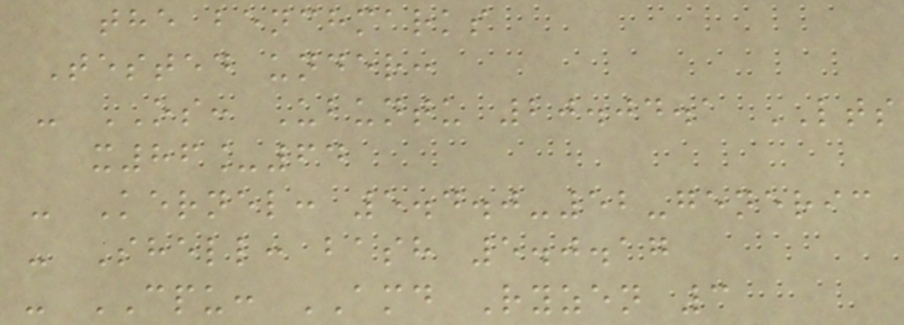the benchmarks
Tested under:
- OS: Ubuntu 20.04.1 LTS
x86_64
- Kernel: 5.4.0-52-generic
- Shell: bash 5.0.17
- CPU: AMD Ryzen 3
